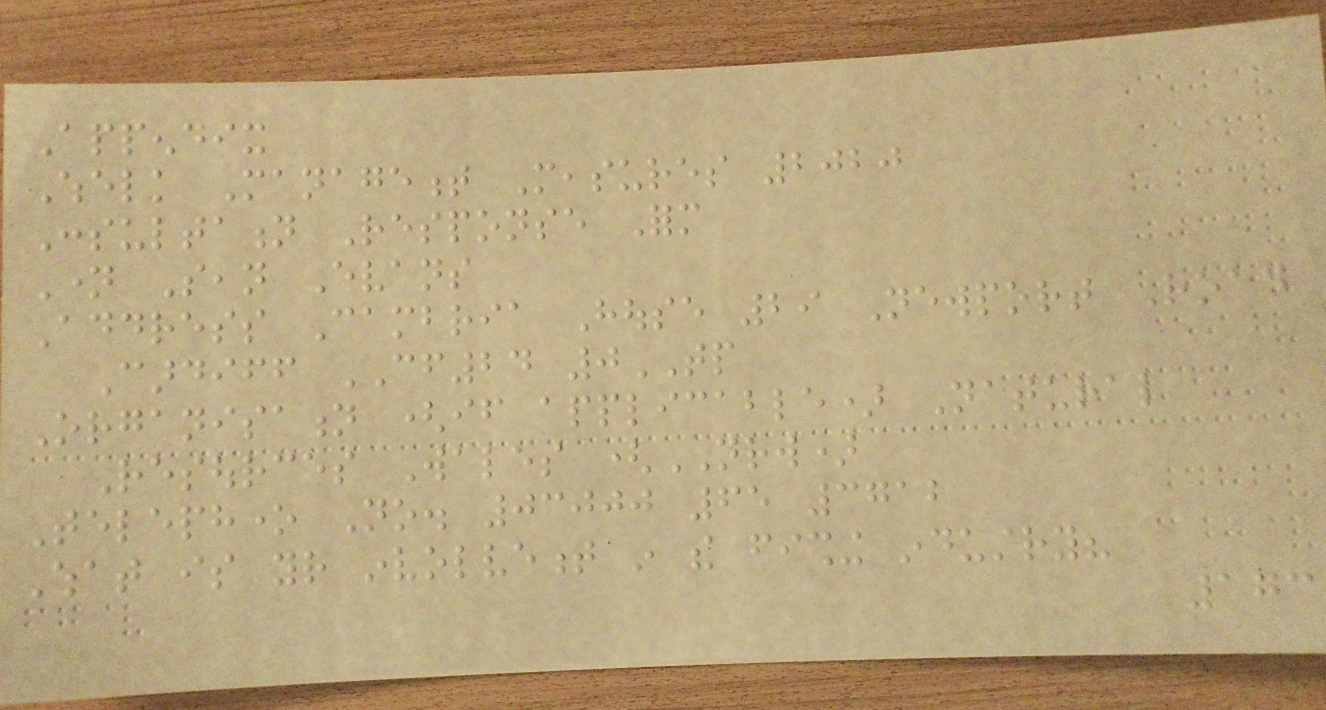Appendix
Whelk Management Measures 2020
Consultation Response Form
Name Sean Evans
Address Cambria House 29 Newport Road
Cardiff CF24 0TP
Organisation (if applicable) Natural
Resources Wales (NRW)
Telephone No. 03000 65 3712
What is your involvement in the fishing industry?
173
